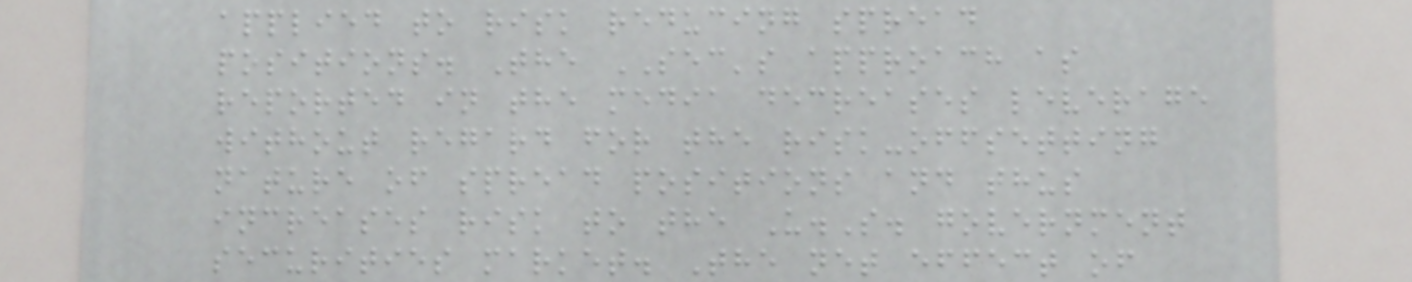applied to risk reducing spread
positions. The SEC's approach as
reported in the media decreases leverage
without regard for the risk-offsetting
nature of spread positions and thus
increases risk to the U.S. government
securities market. The net effect of
